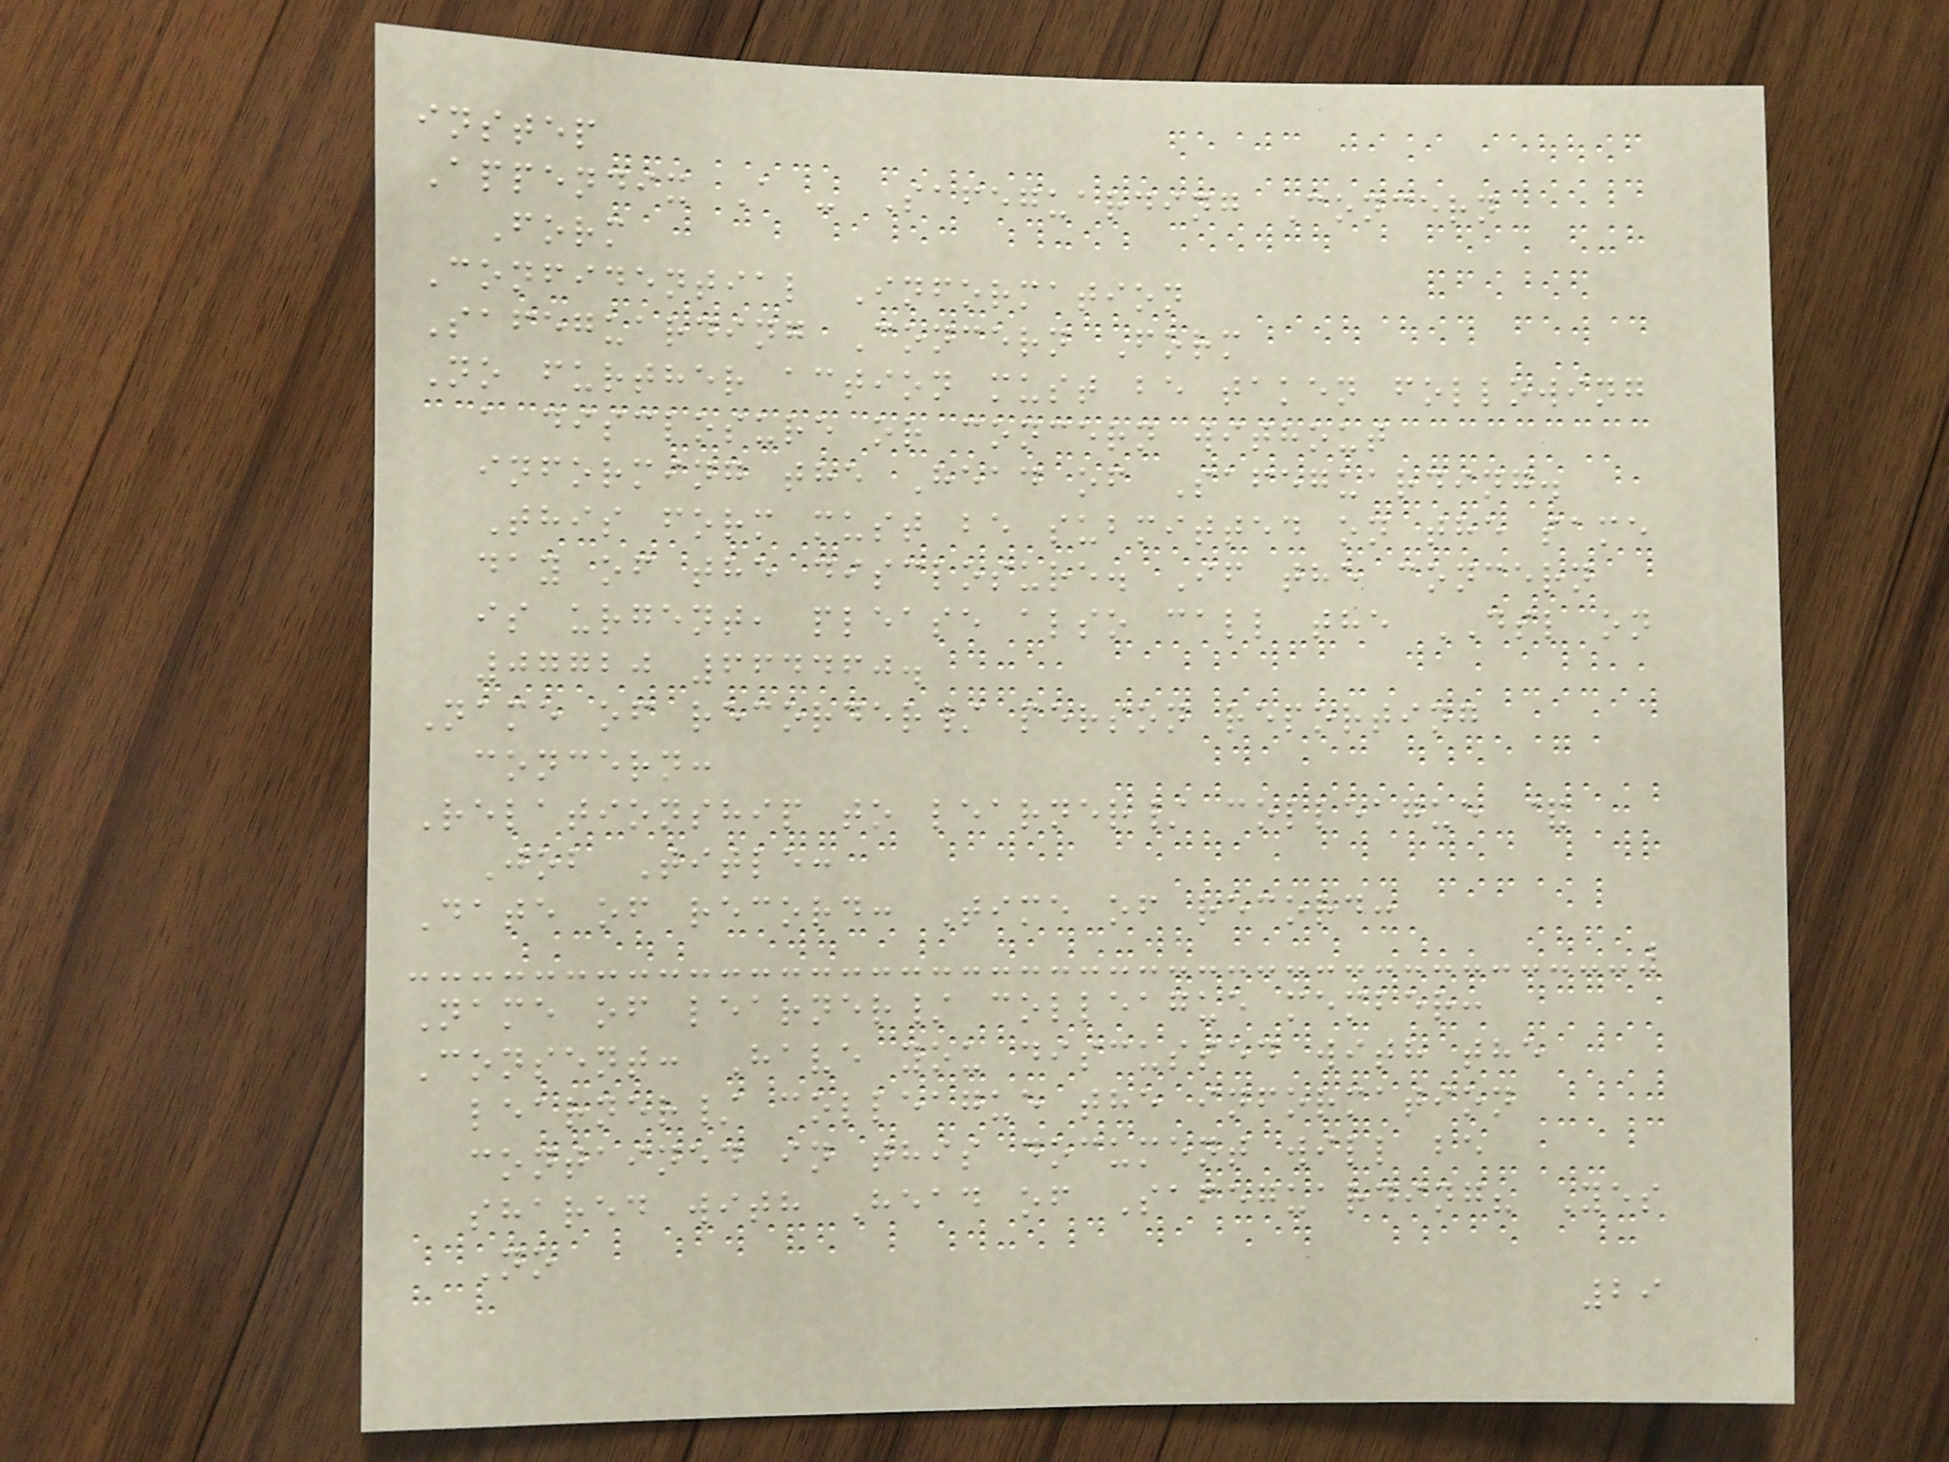instep
Appendix A - Safeguarding Concern
Form
Confidential Information
Safeguarding Concern Form
No further action must be taken following
a disclosure or concern without
informing the Head of Safeguarding.
This form must be submitted on the same
day of the disclosure. If the concern
is urgent, please also call the DSL on
07720 664460.
Name of recorder/ person reporting
concern:
Relationship to learner/ colleague &
Job Title:
Date of record: Time of record:
Name of learner/ colleague member:
Consent: Have you discussed with the
learner/ colleague the information
contained in this document will be
shared with Head of Safeguarding? Yes
No
29
